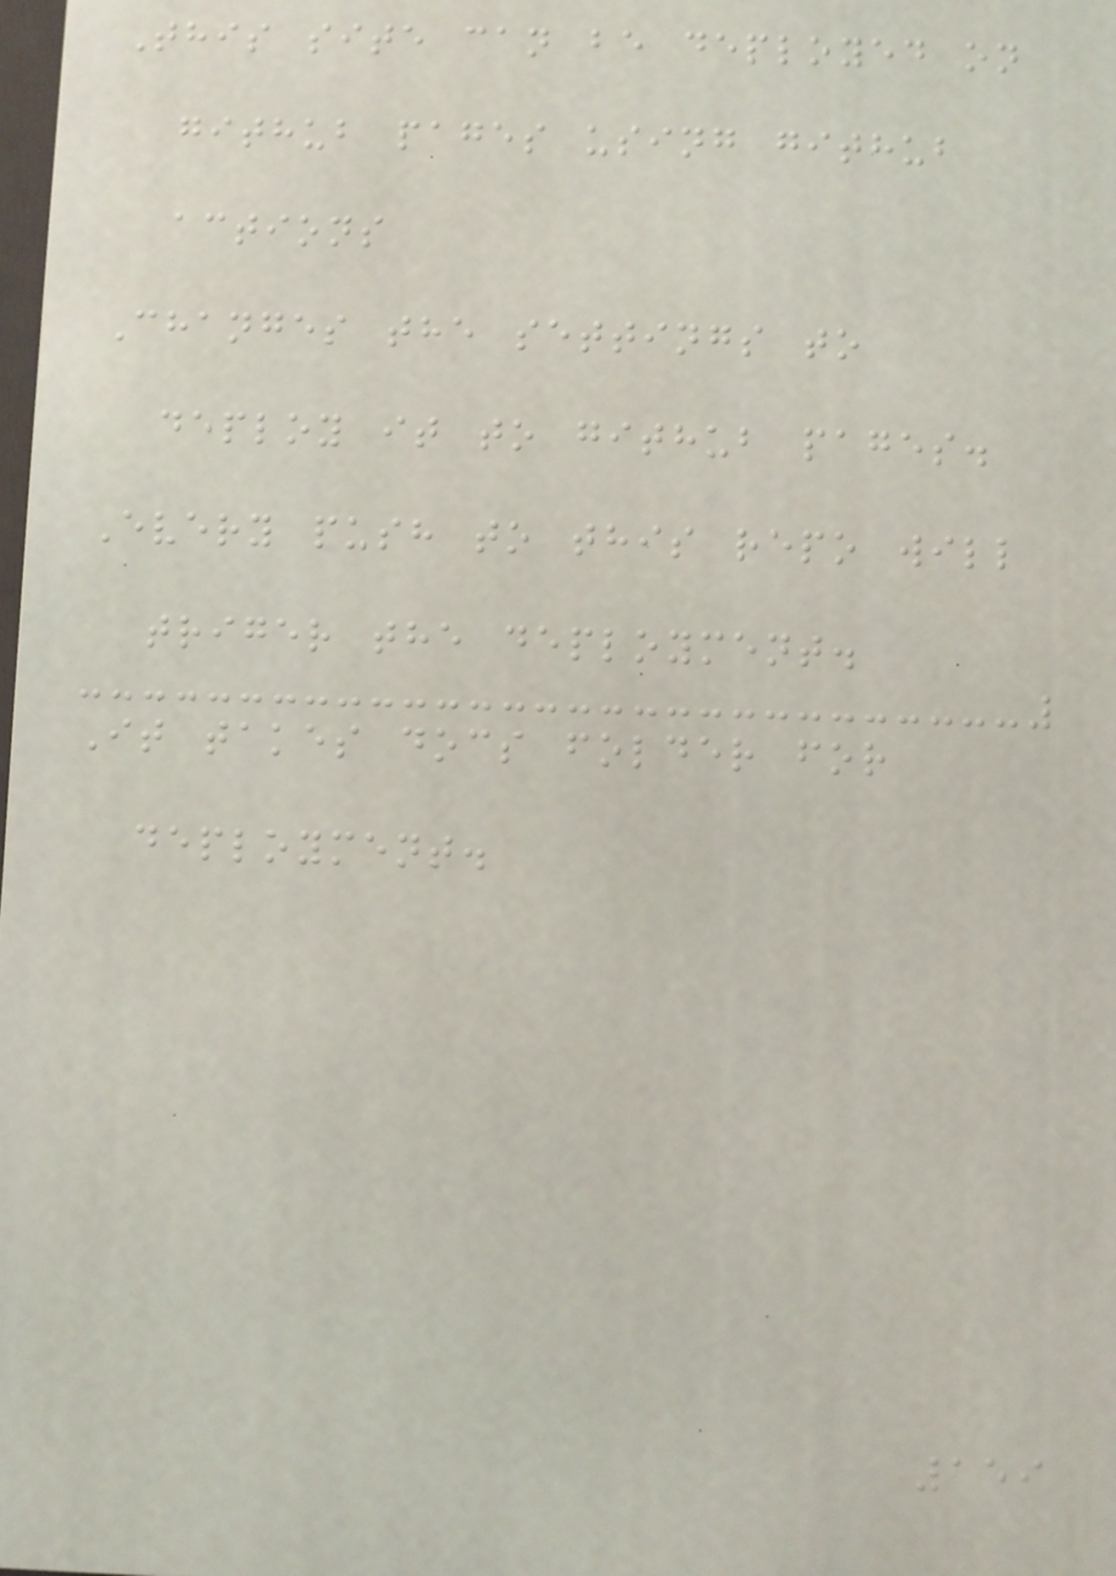This site can be deployed on
github pages using github
actions
Changes the settings to
deploy it to github pages.
Every push to this repo will
triger the deployment.
It takes docs folder for
deployment.
159
